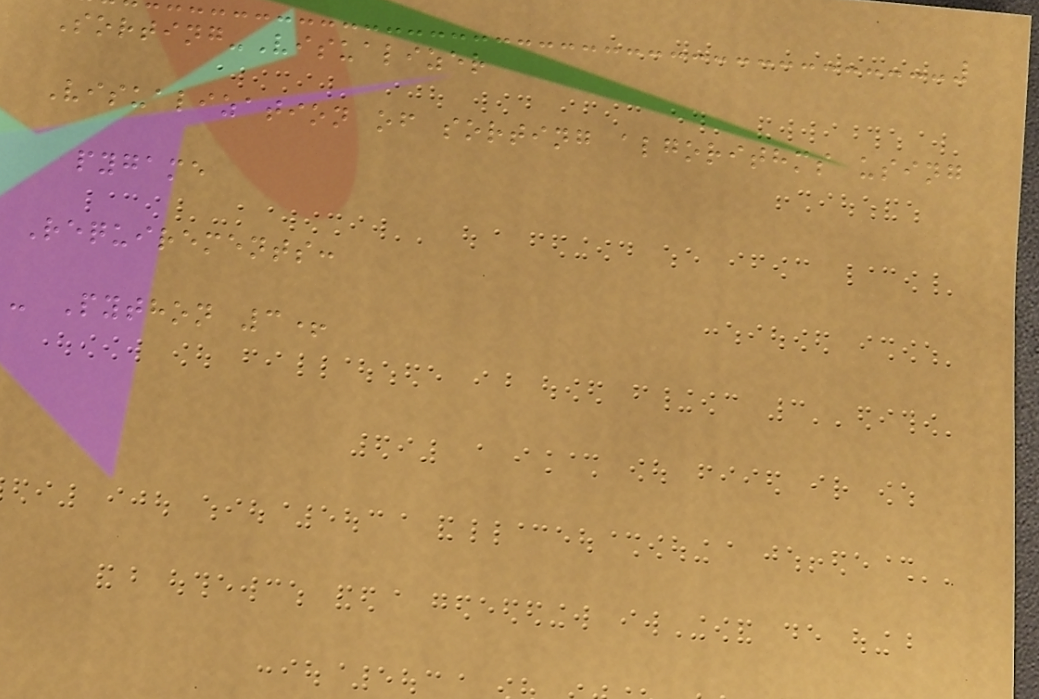Sorting-Visualizer
Visualization of sorting algorithms using
pygame
Requirements:
- Python 3+
